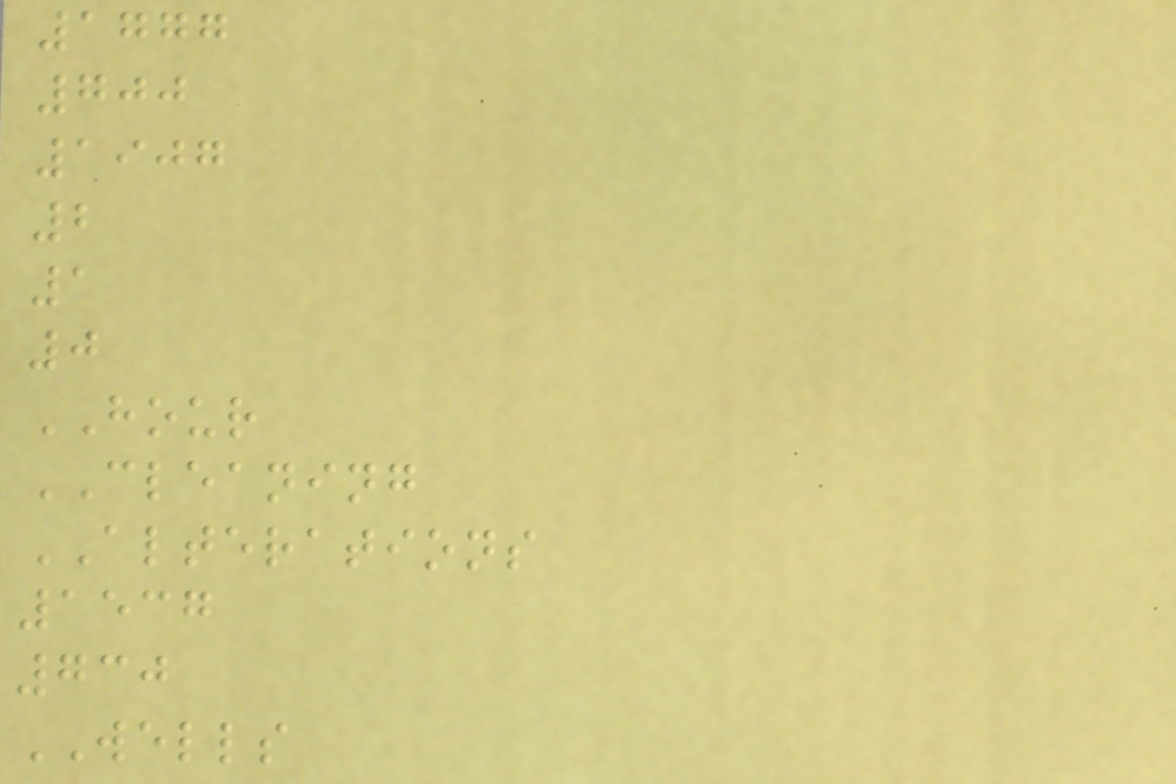1777
700
1907
2
1
0
HOUR
CLEANING
ALTERATIONS
1537
730
WELLS
